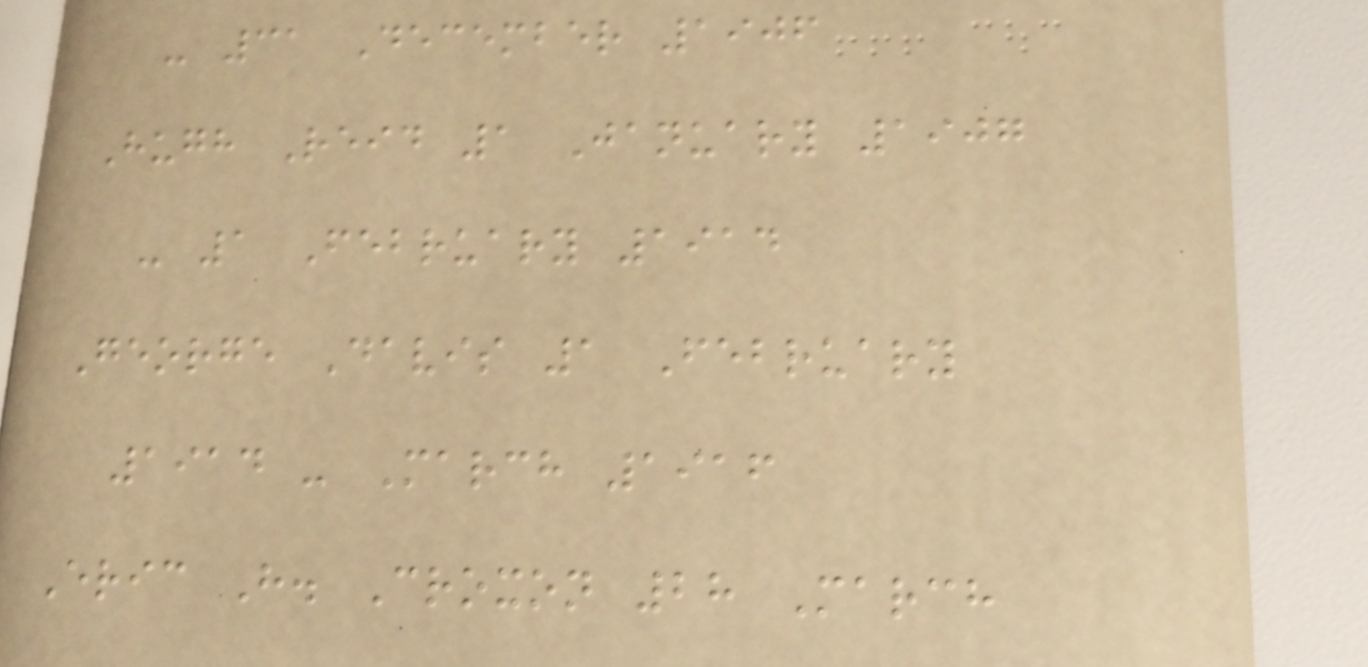- 31 December 1906
Hugh Reid 1 January 1907
- 1 February 1914
George Davis 1 February
1914 - March 1916
Eric H. Croxon 28 March
